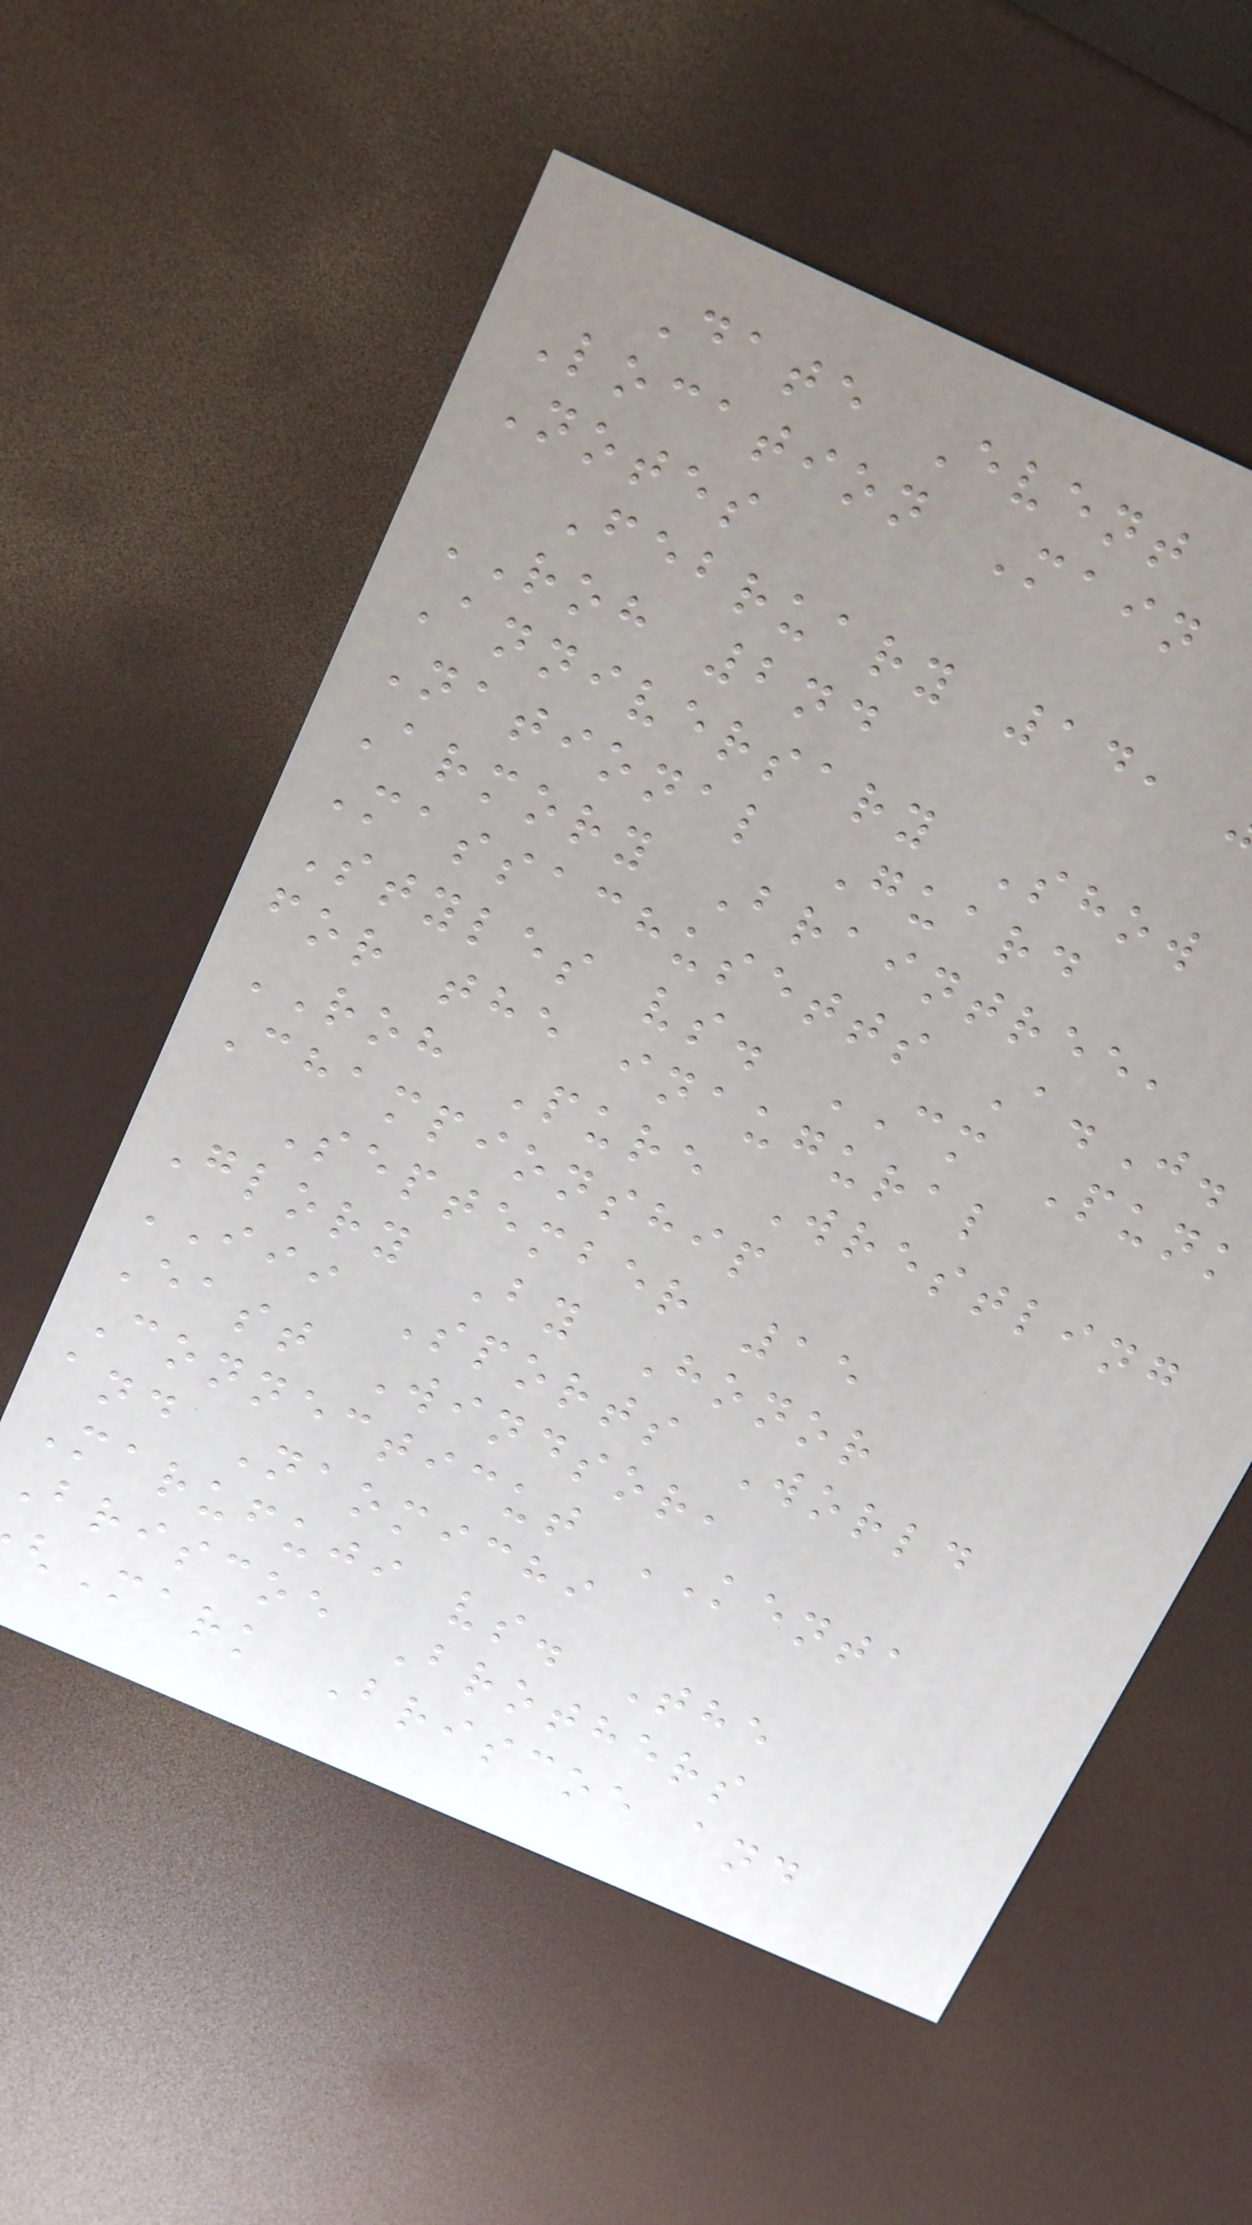Date Event
Location Main
Notes
February 14,
ROH 2nd
Anniversary Show
National Guard
Armory Braintree,
Massachusetts A.J.
Styles vs. CM Punk
for the inaugural
ROH Pure Wrestling
Championship
September 15
Glory By Honor
III Sports World
East Windsor,
Connecticut KENTA
and Naomichi
Marufuji vs. The
Briscoe Brothers
Mark Briscoe and
